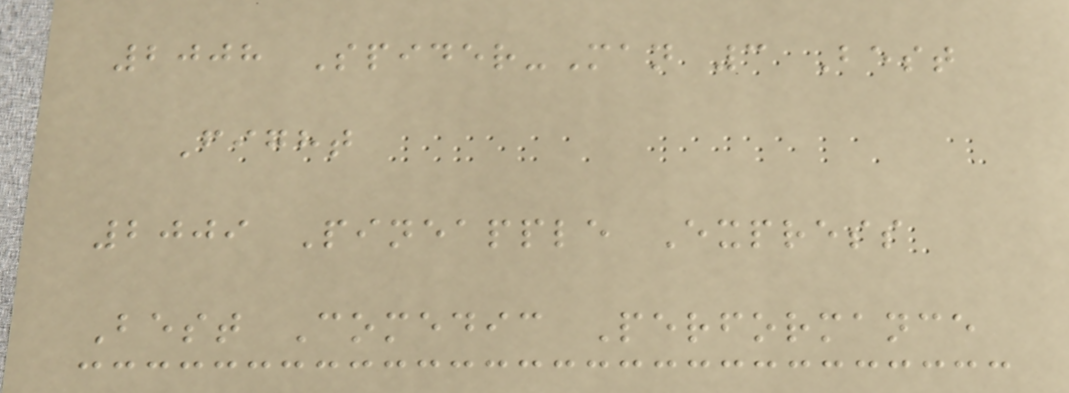2008 Spider-Man 3 Best
Fight
2009 Pineapple Express
Best Comedic Performance
